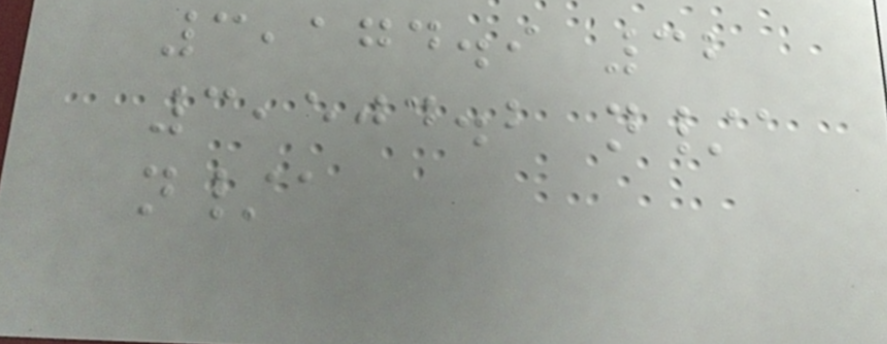3,174.9 32
3,504.2 n/a
n/a
